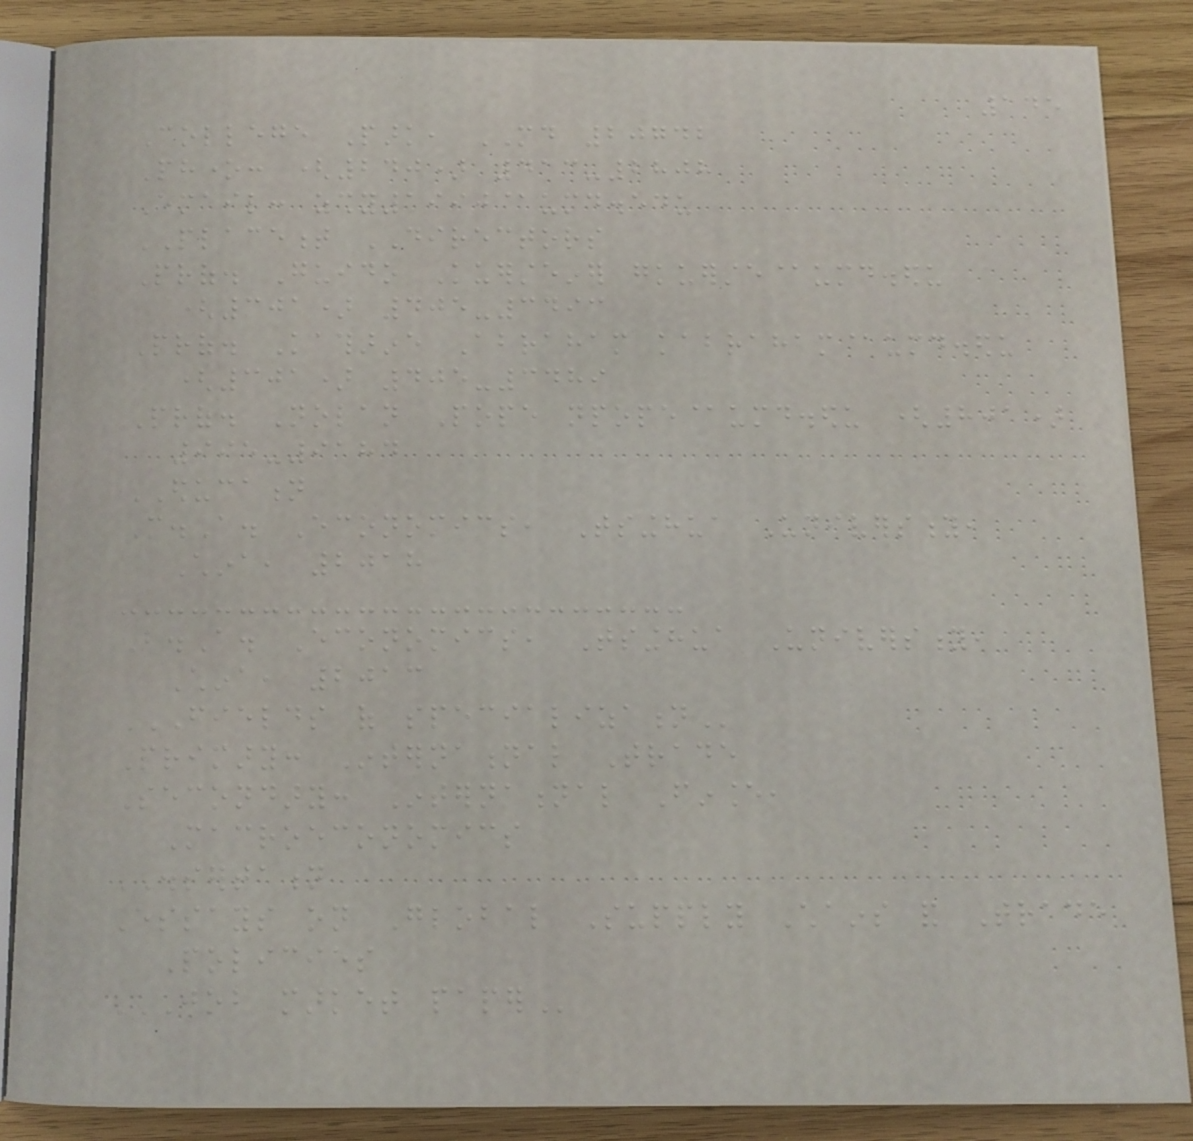145
College Park, MD 20742
Phone: (240) 413-2808
Email: zshy1990@umd.edu
PLACEMENT DIRECTORS
Prof. Guido Kuersteiner gkuerste@umd.edu
(301) 405-3493
Prof. Katharine Abraham kabraham@umd.edu
(301) 405-3489
Prof. Nolan Pope npope@umd.edu (801)
995-9184
EDUCATION
M.A. Economics, Tsinghua University,
China, 2018
B.A. Economics, Tsinghua University,
China, 2013
FIELDS OF SPECIALIZATION
Primary: International Trade
Secondary: International Finance,
Macroeconomics
DISSERTATION
Essays on Global Supply Chains and Trade
Policies
JOB MARKET PAPER
